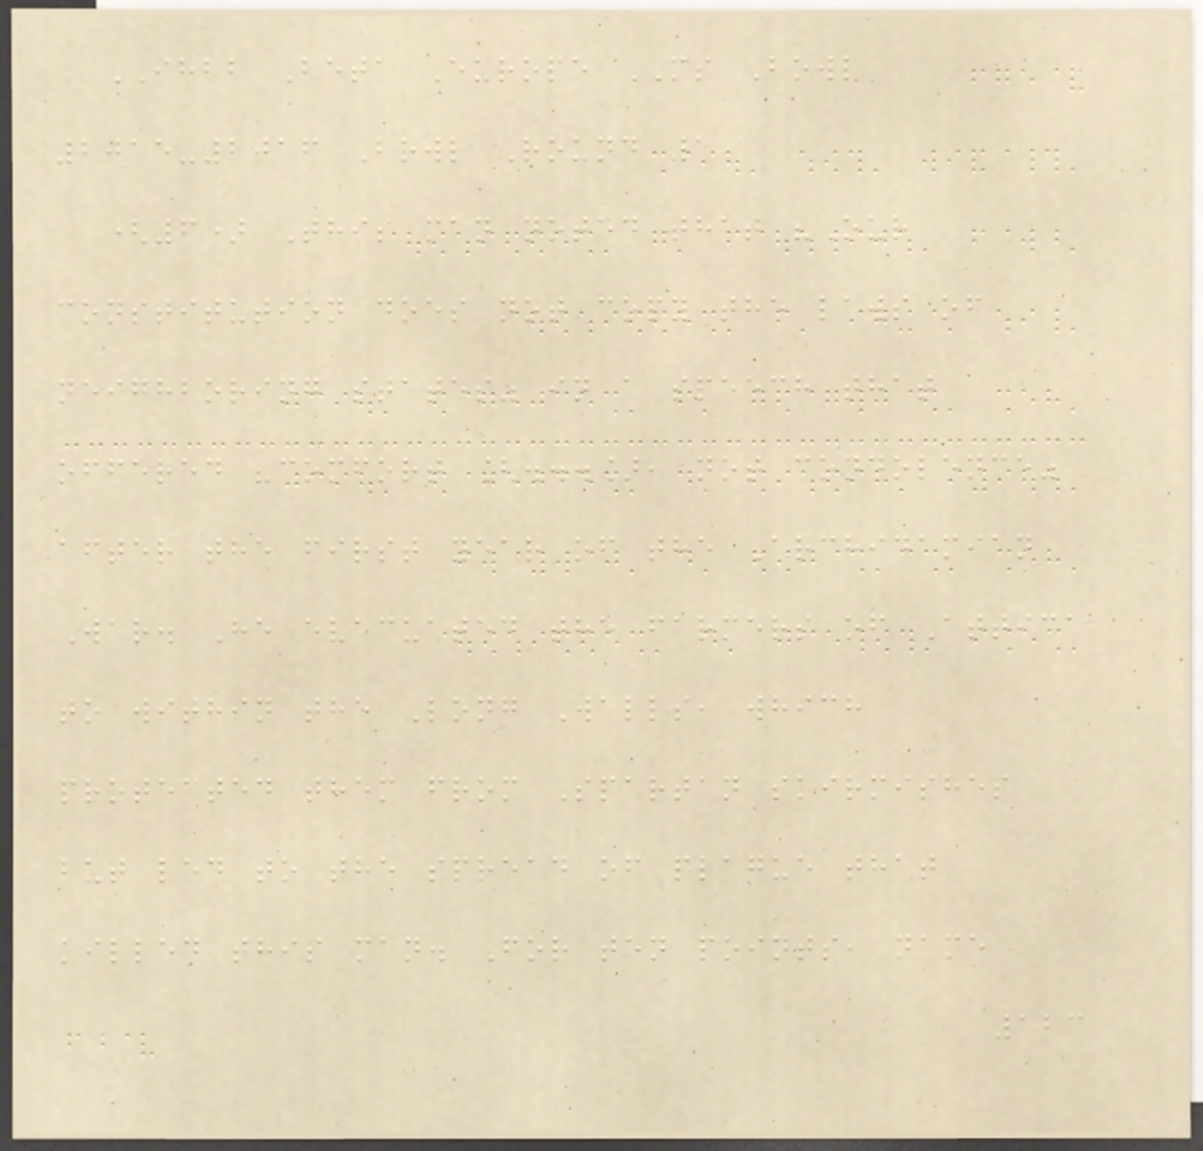IHBB Beta Europe MS Bowl
2015-2016 Bowl Round 1
(6) This man noted that "Our
constitution does not copy the laws of
neighboring states" in a speech that
offered "comfort [...], not condolence"
after the first year of the Archidamian
War. He evacuated the farmers of Attica
to within the Long Walls, which
protected them from Spartan skirmishes
but led to the spread of plague that
killed this man. For ten points, name
123
